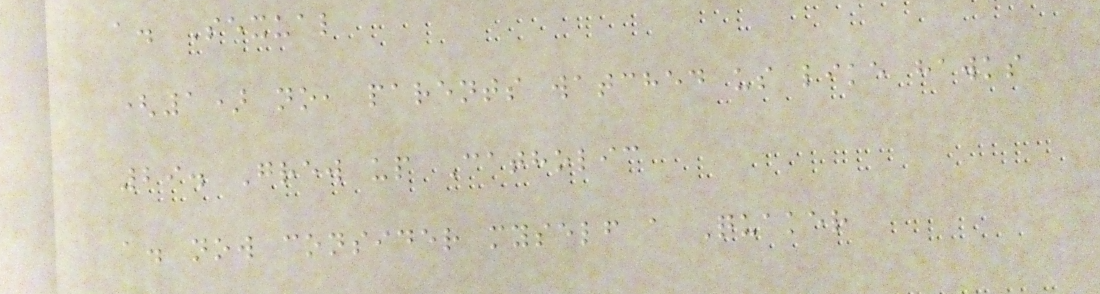a. Sexual
(1) no, parents watched us like hawks
29. Grew up Catholic
a. now consider myself a Quaker
